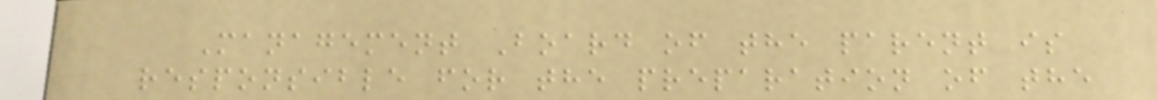Management Board of the parent is
responsible for the preparation of the
